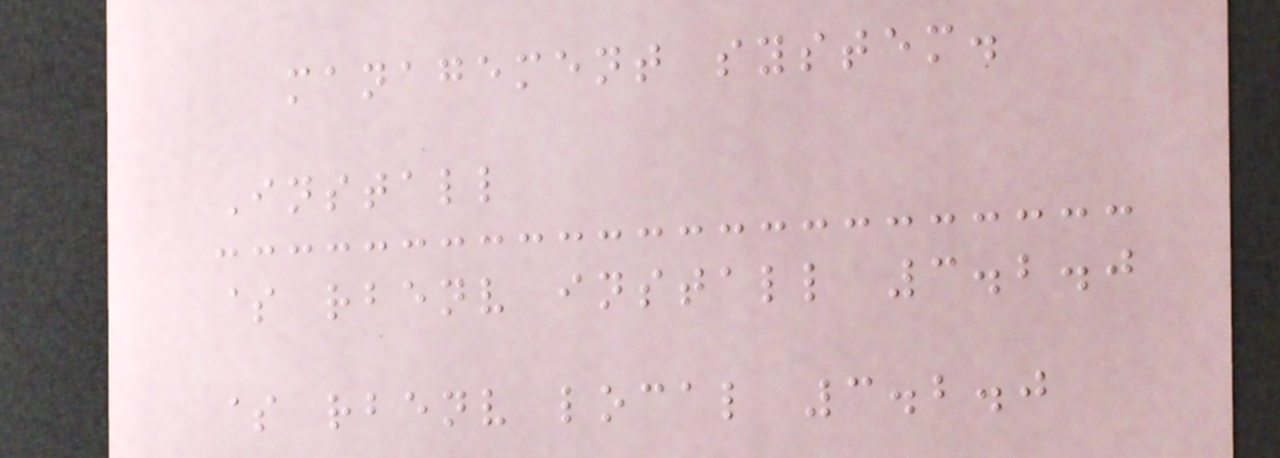management system.
Install
$ rbenv install 3.2.0
$ rbenv local 3.2.0
